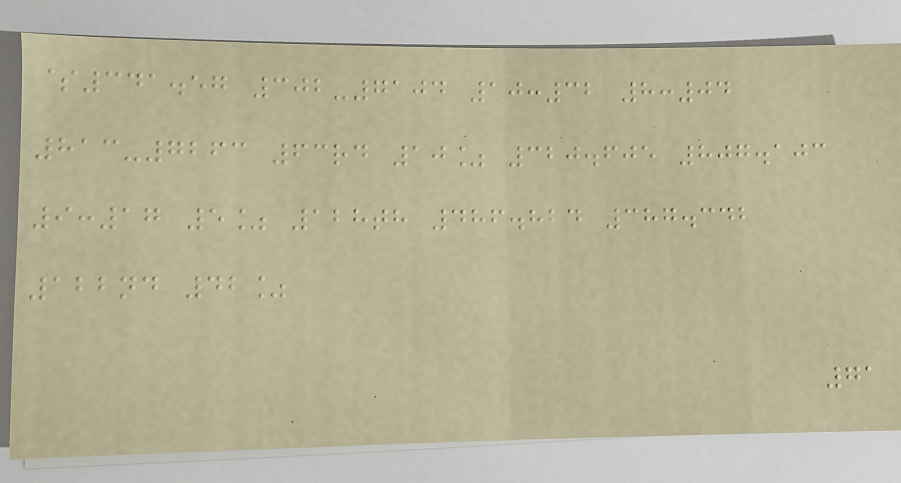$341.57 302-7104 10:32 8:04
813-7263 63rd 10% 320.605 807.103
9:17 5% 128th 486.824 387.342
122nd 42%
71
